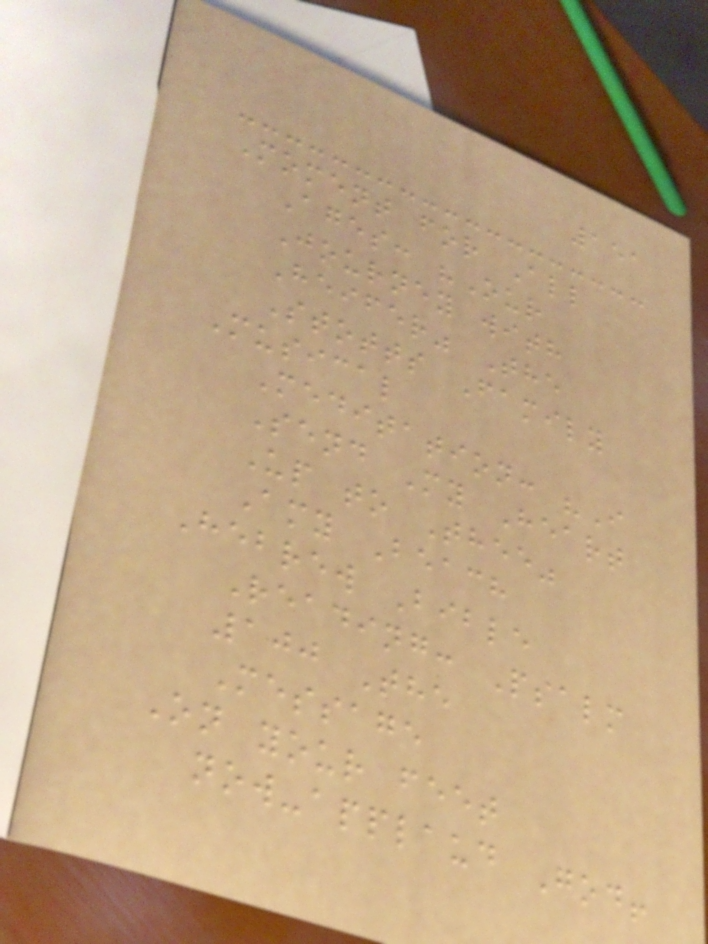151
Moment for All
Ages: "Our
Journey with
Heifer" The
Stotts Family
Musical
Meditation: "I
Send My Heart
Up to Thee"
Amy Beach
Hebrew Bible
Reading: Psalm
100 The
Message
On your feet
now-applaud God!
